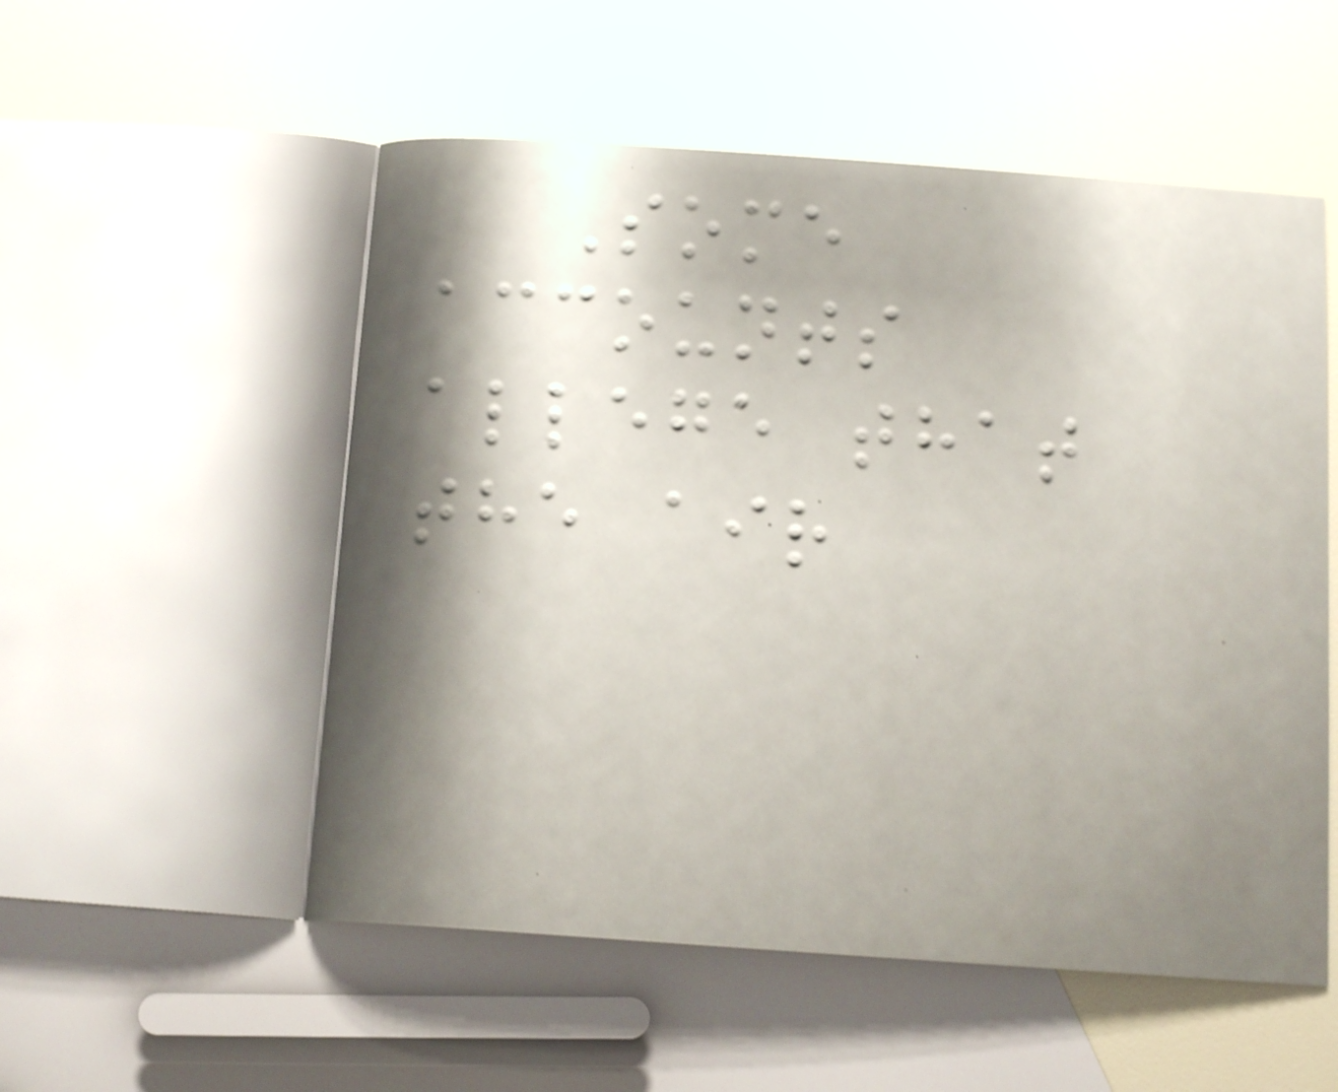Some
accounts
allege that
the air
